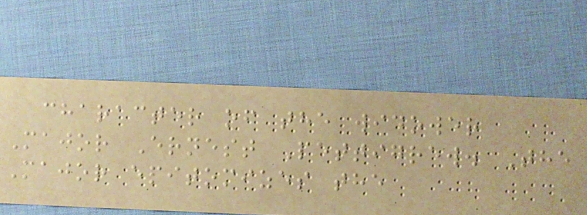character of the widower
Major Ernest Pettigrew. The
Major epitomizes the
